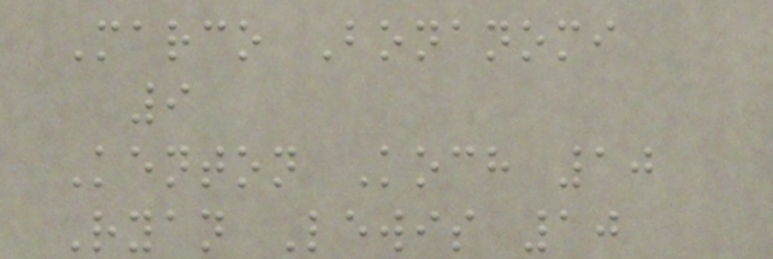Marco Bonanomi
9
Kenton Koch 10
Ryan Lewis 10
